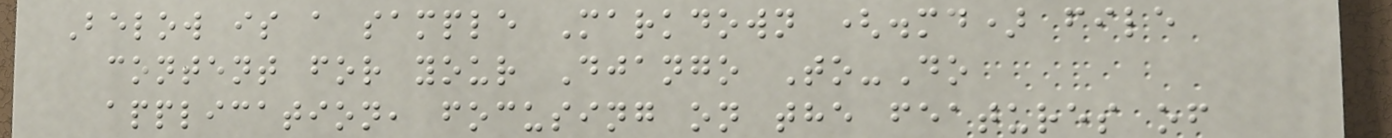Below is a sample Markdown (.md) file
content for your Django To-Do
application, focusing on the features of
